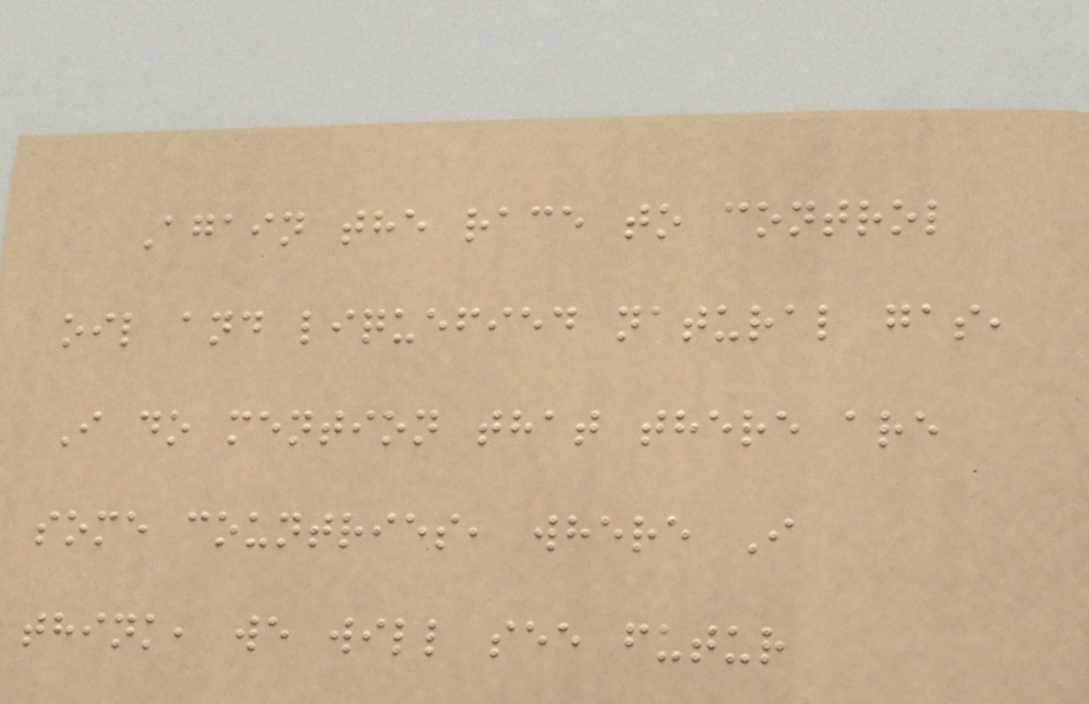Again the race to control
oil and liquefied natural gas,
I do mention that there are
some countries, where I
think, we will see futur
